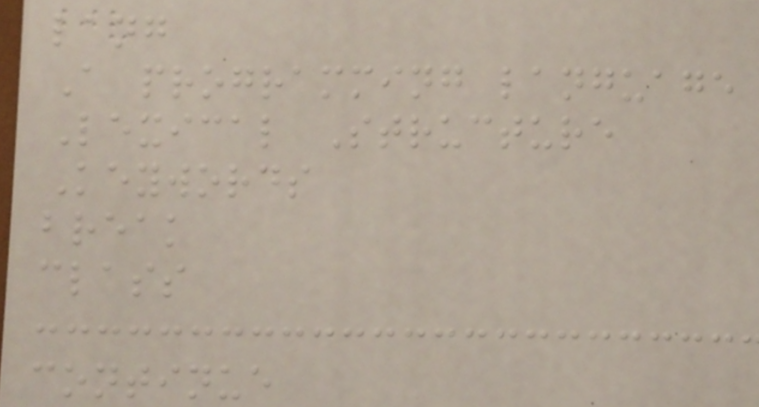lang
A programming language
Lexical Structure
Keywords
break
class
continue
